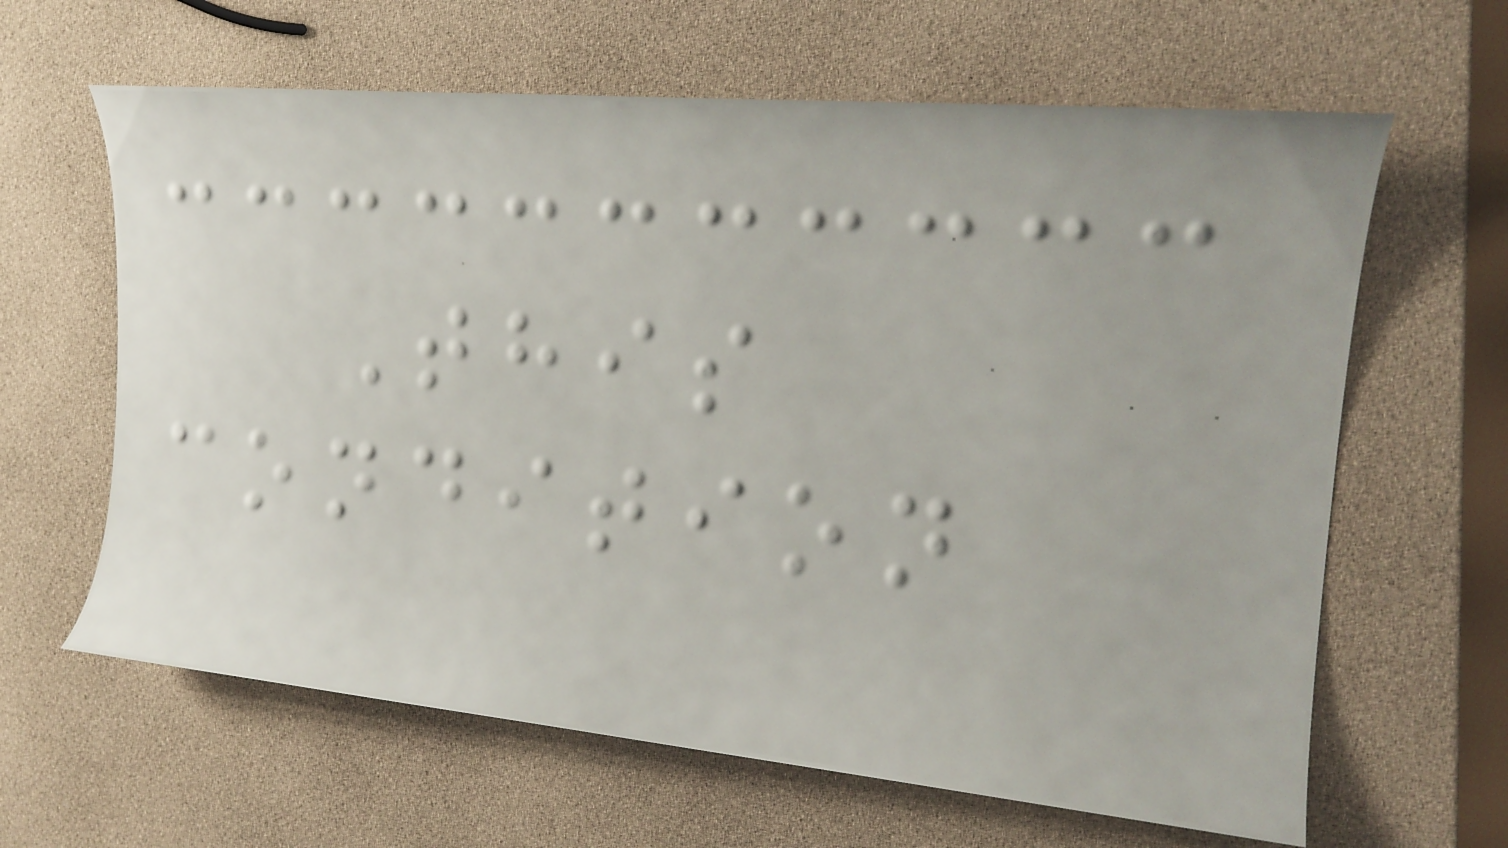This
condition
